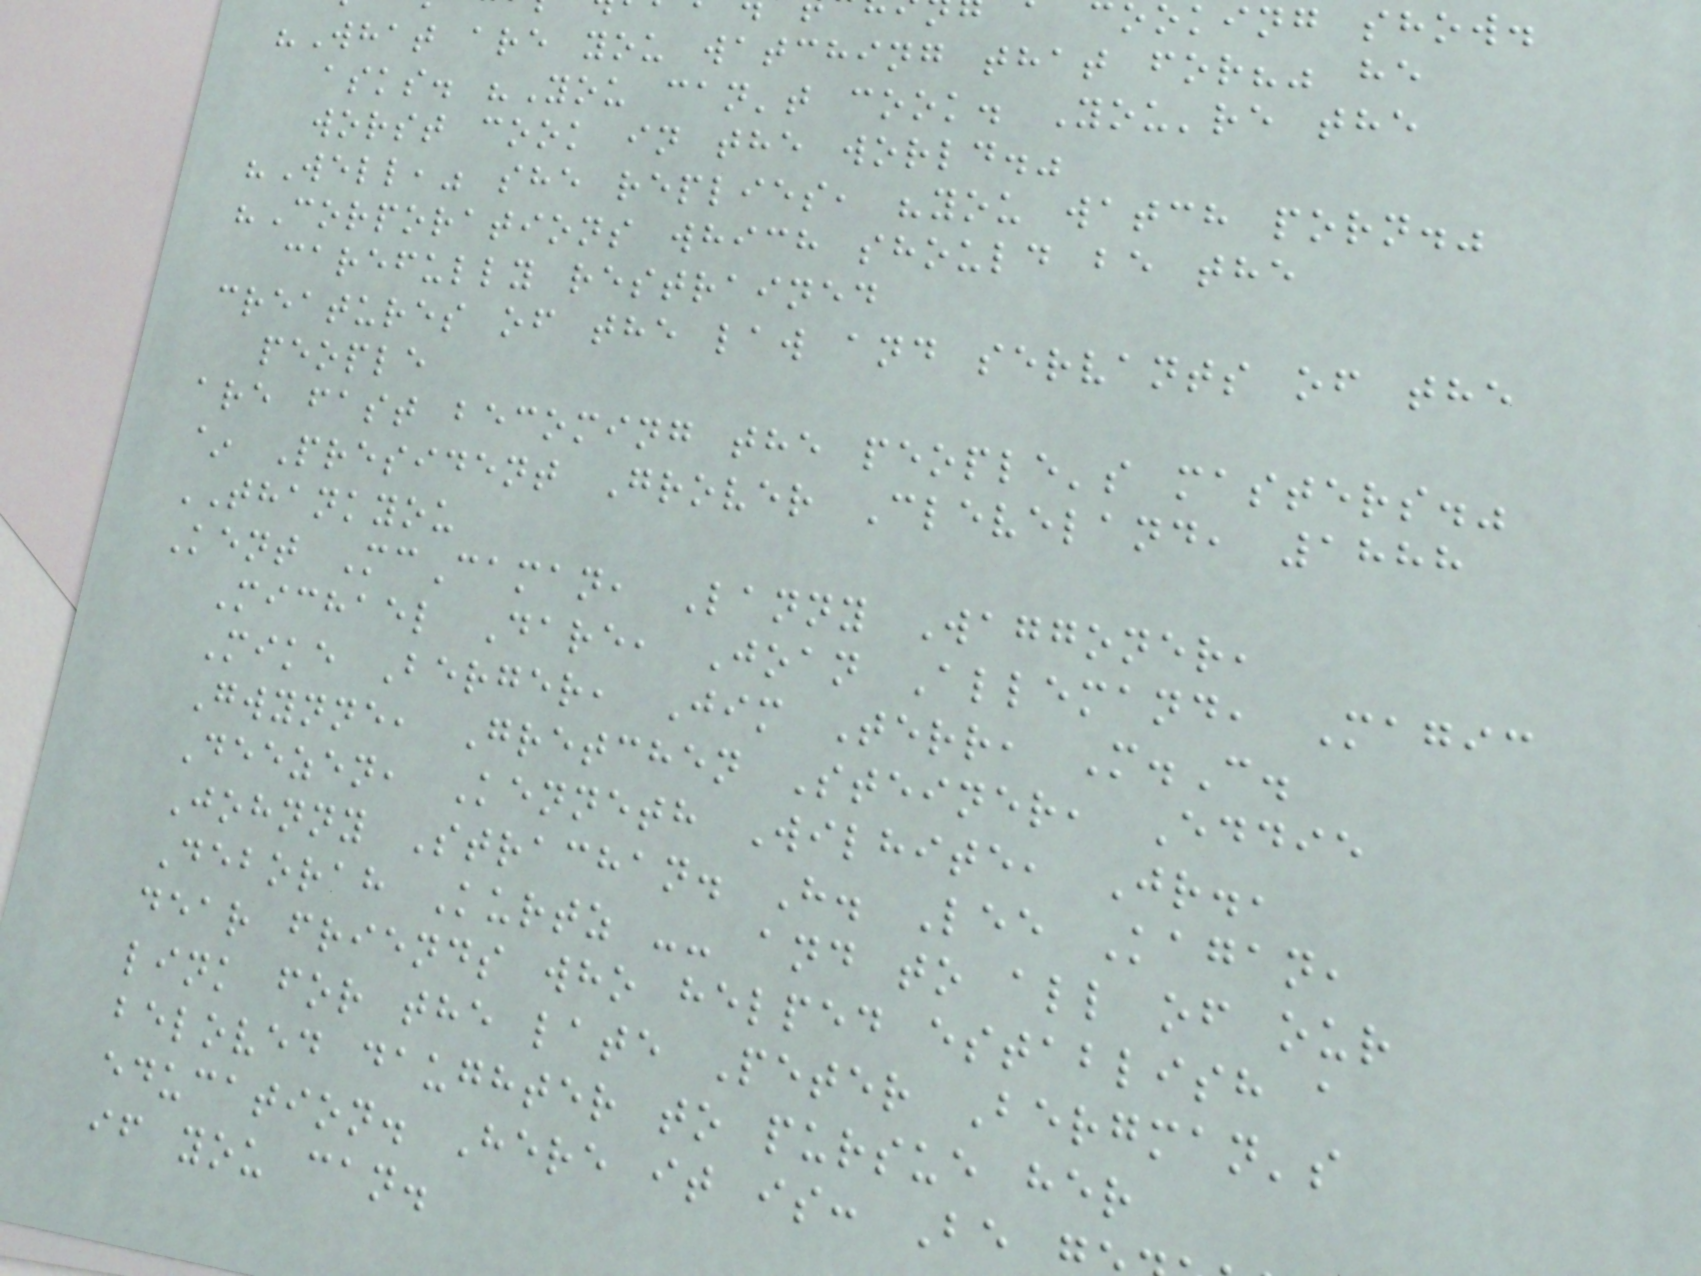ooking show.
"What are you watching that for?" he
asks. "You can't cook. You're the
worst cook in the world."
"Well," she replies, "you watch porn."
"Corporations which should be the
carefully restrained
creatures of the law and servants of the
people
are fast becoming the people's masters."
~ President Grover Cleveland, 1888
THANKYOU
Kent McCaman, Lanny Waggoner,
Michael Dare, Joan Allemand, Magic
Mike Berger, Jim Terr, M.C.
Gwynne, Gretchen Steiner, Eddie
Deezen, Kenneth Wilhite, Jr.,
Johnny Strachan. H. Lee Kagan,
Deborah Kurtz -- and to all of our
dear friends who helped establish a
link for the late Peter Bergman's
beloved daughter to pursue her
education. Here it is: Be
if you can.
